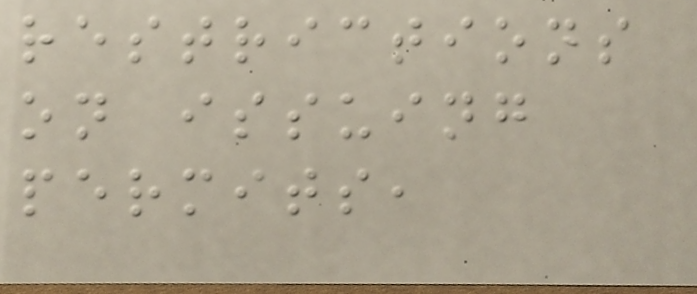restrictions
on issuing
permits,
